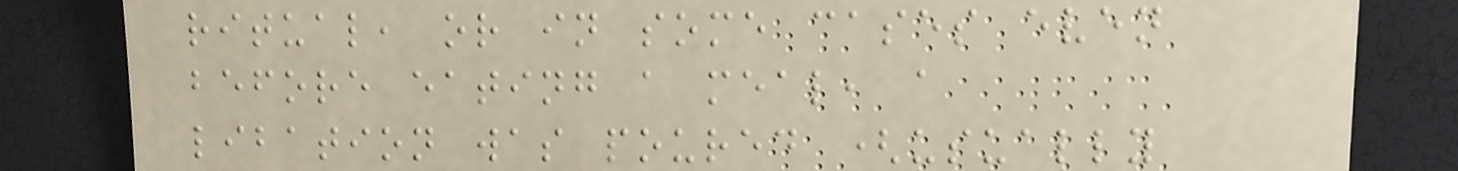ritual, or in some cases even
before eating a meal, a
libation was poured (usually
